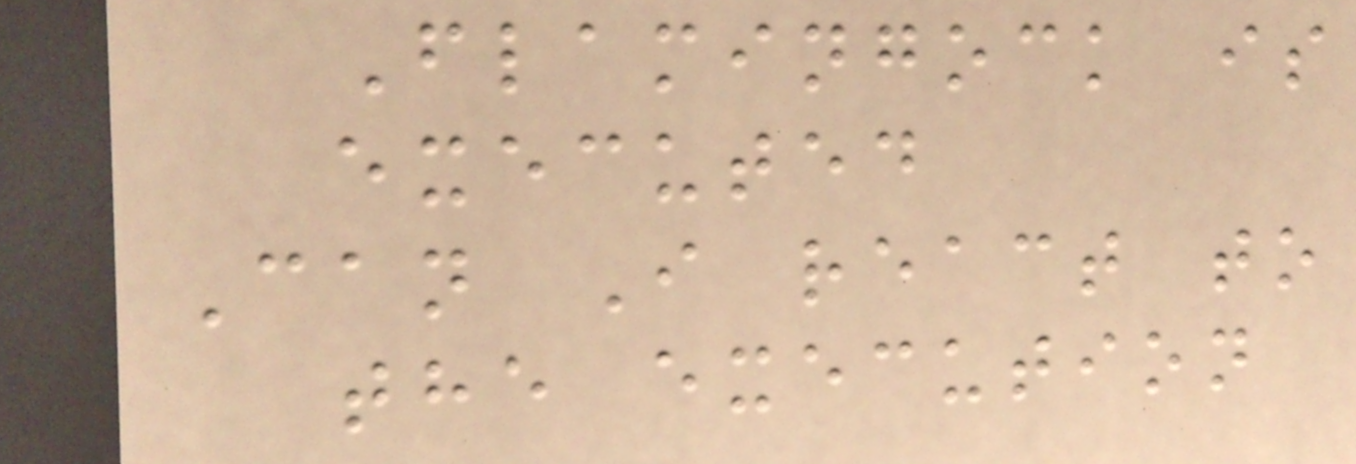Flamingock is
executed
Can I react to
the execution
